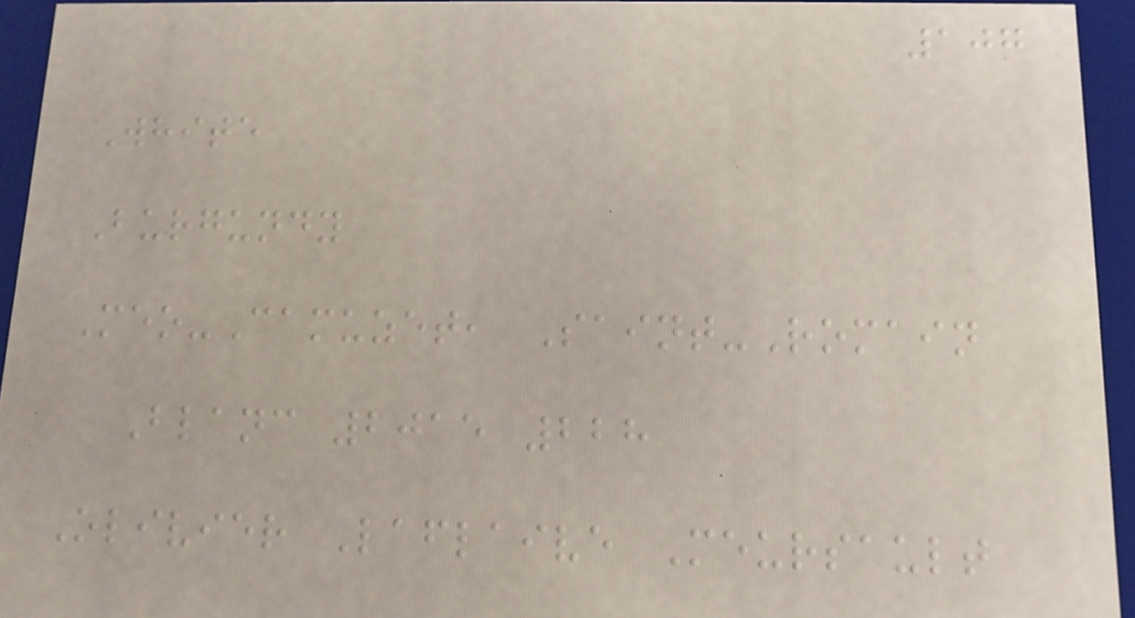107
White
Burgundy
Meo-Camuzet, Saint-Romain
Blanc 2015 228
Olivier Laflaive Meursault
